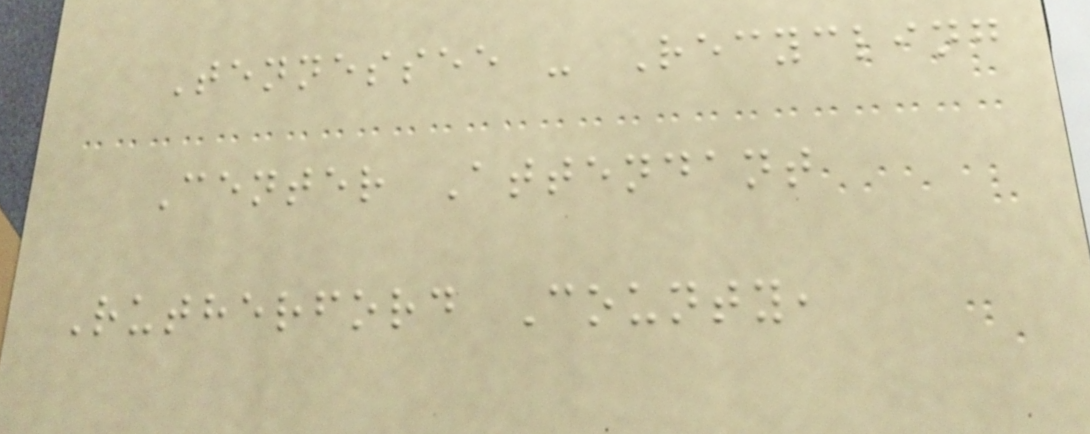Tennessee - Recycling
Center Attendant
Rutherford County,
